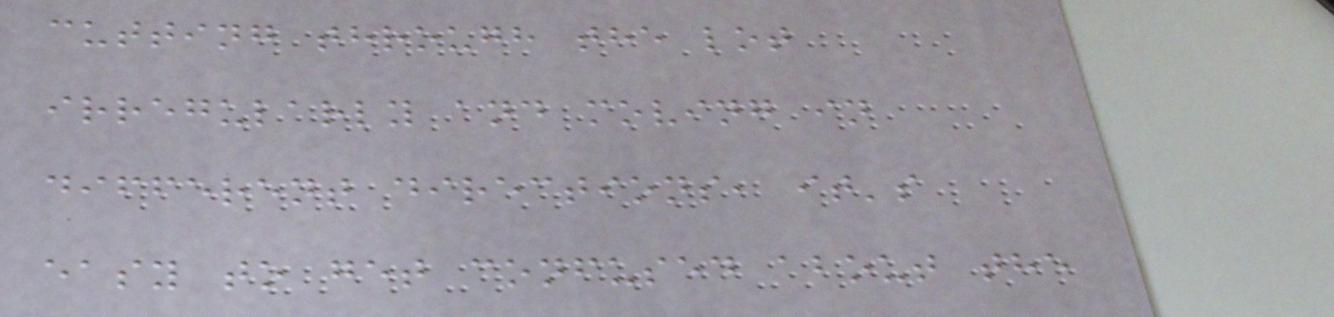cutting through the lot
irregularly and moving in
different directions, it's
easy to get confused about the
